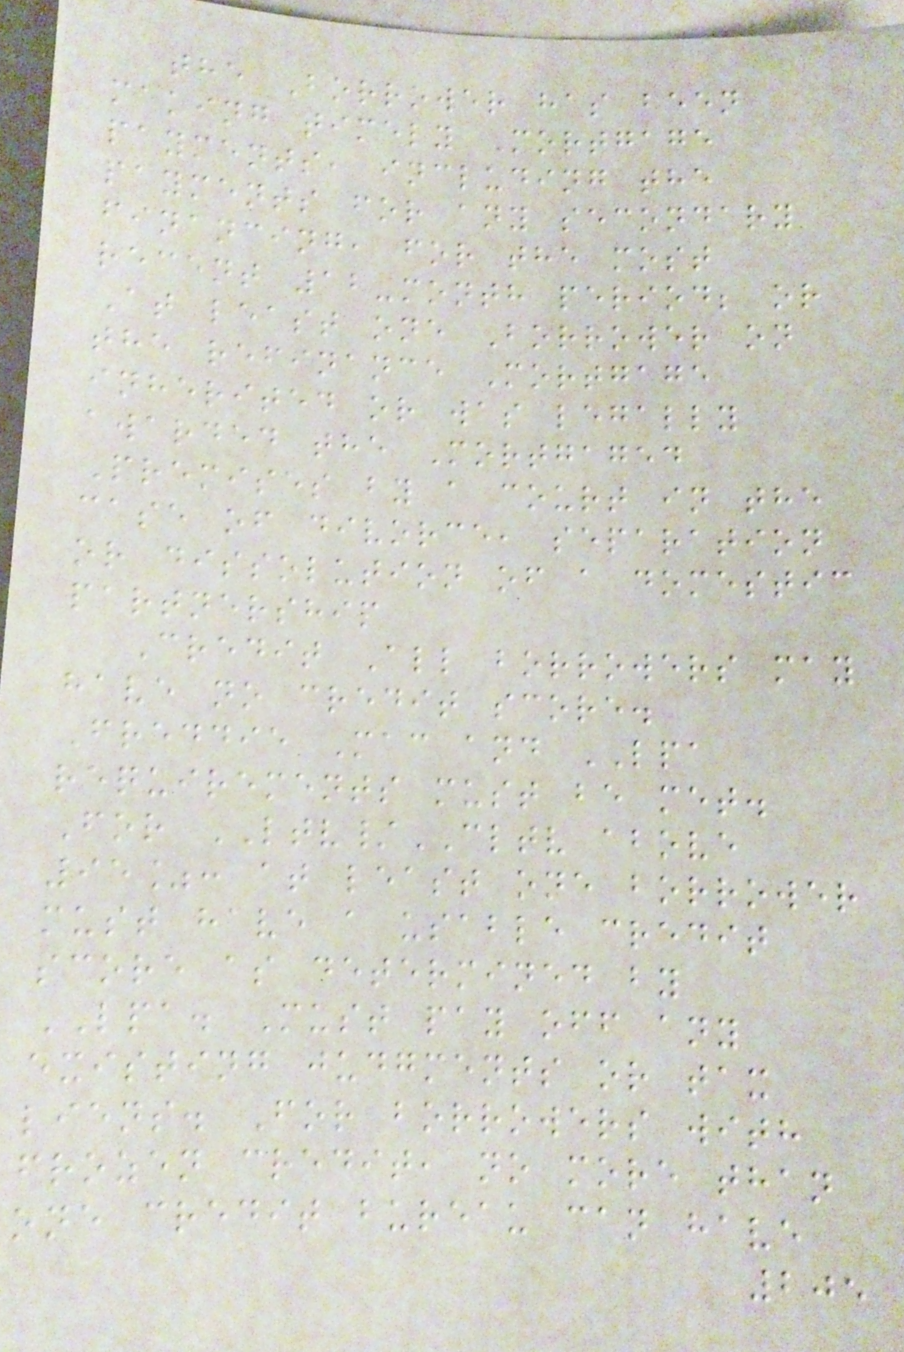the Borrower has been
making timely Mortgage
payments, including the
payments for any secondary
financing, for the most
recent 12-month period; or
At least one Borrower on
the refinance Mortgage
inherited or was legally
awarded the Mortgaged
Premises by a court in the
case of divorce, separation
or dissolution of a domestic
partnership
Credit All borrowers may
have no credit score.
Freddie Mac and LPA
requirements must be met.
For LTV/CLTV above
95%: at least one borrower
must have a usable credit
score as determined by
LPA. Must pay off any
existing judgments or tax
liens. For borrowers with
frozen credit, no more than
one credit bureau can have
205
